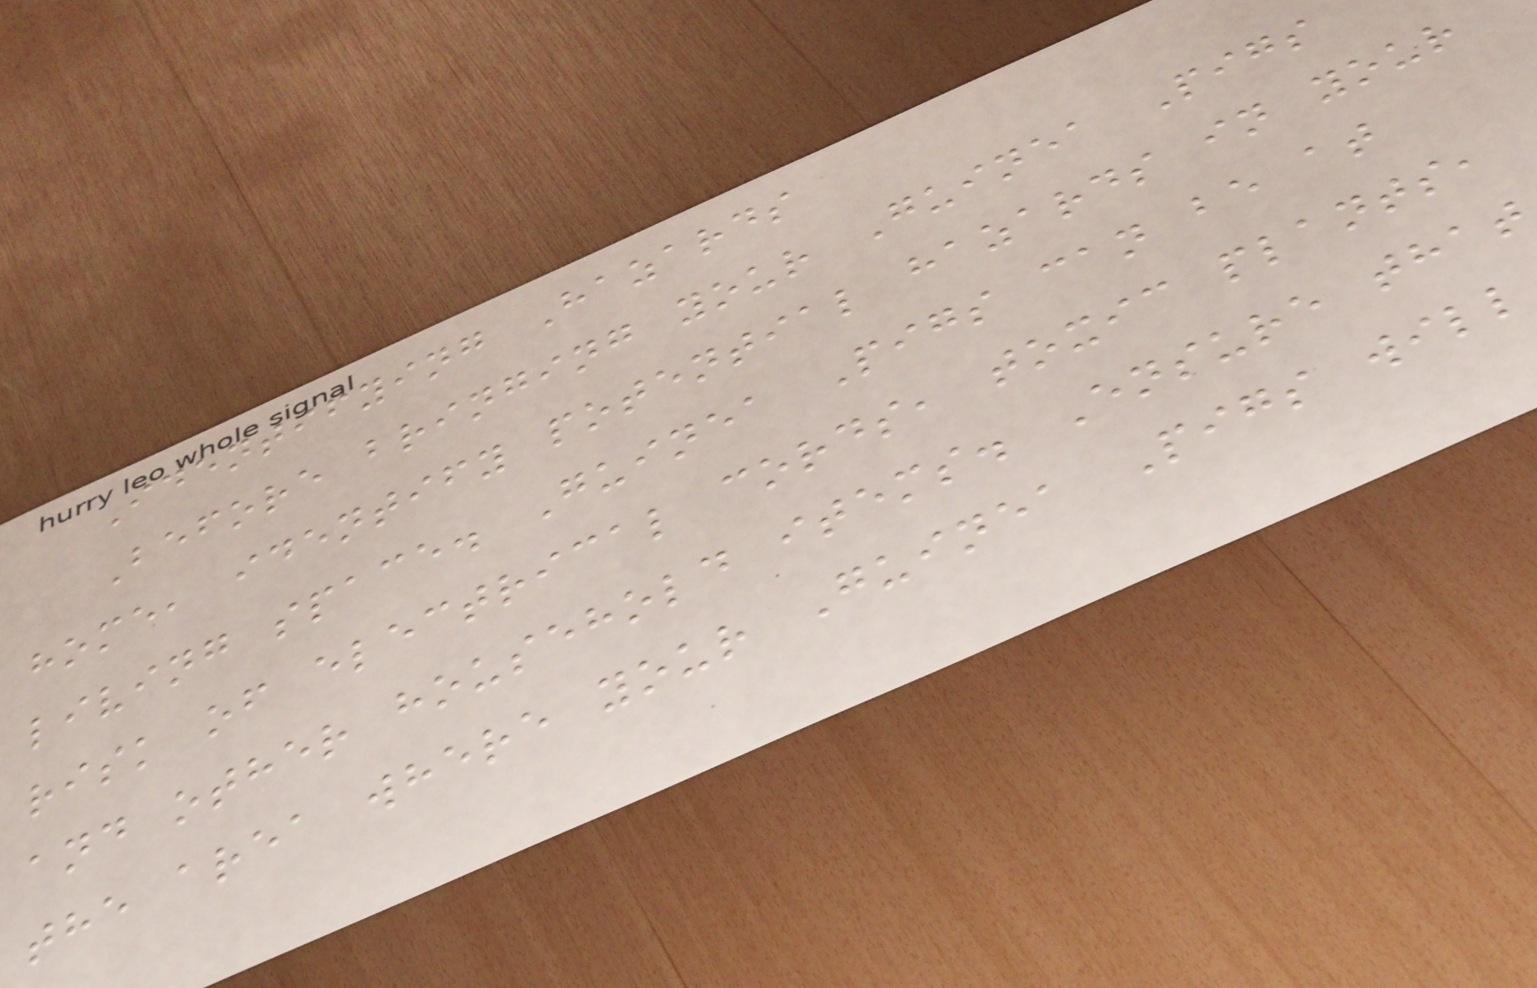Identifying Hazards
Before bringing your Guinea Pigs
home, identify potential hazards in your
living space. Guinea Pigs can be at
risk of electrical cords, toxic plants,
and other household items. Ensure that
the area where your Guinea Pigs will
